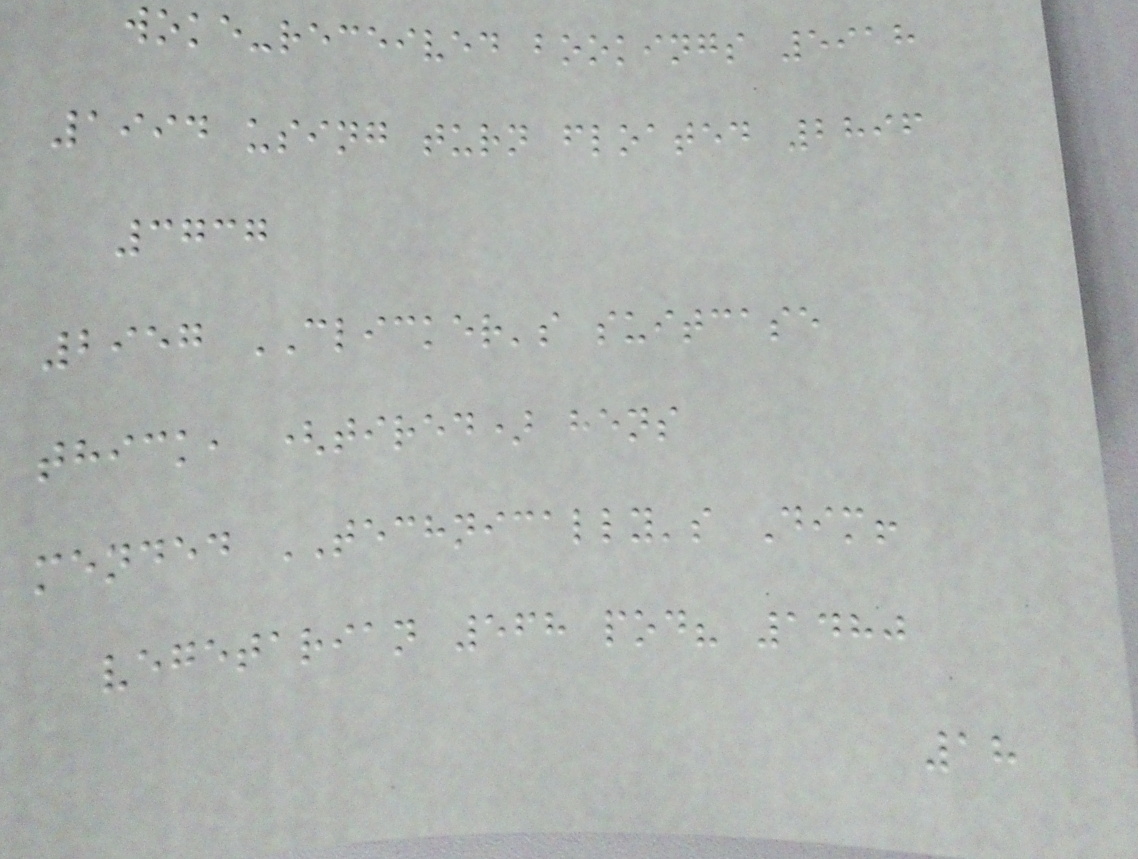woke-received bookings 5918
1994 using turn floated 2896
3737
2957 CLICKER's suitcase
thick, (tired) hens
mended TECHNICALLY's Dim!
vegetarian 568 pod? 1480
18
